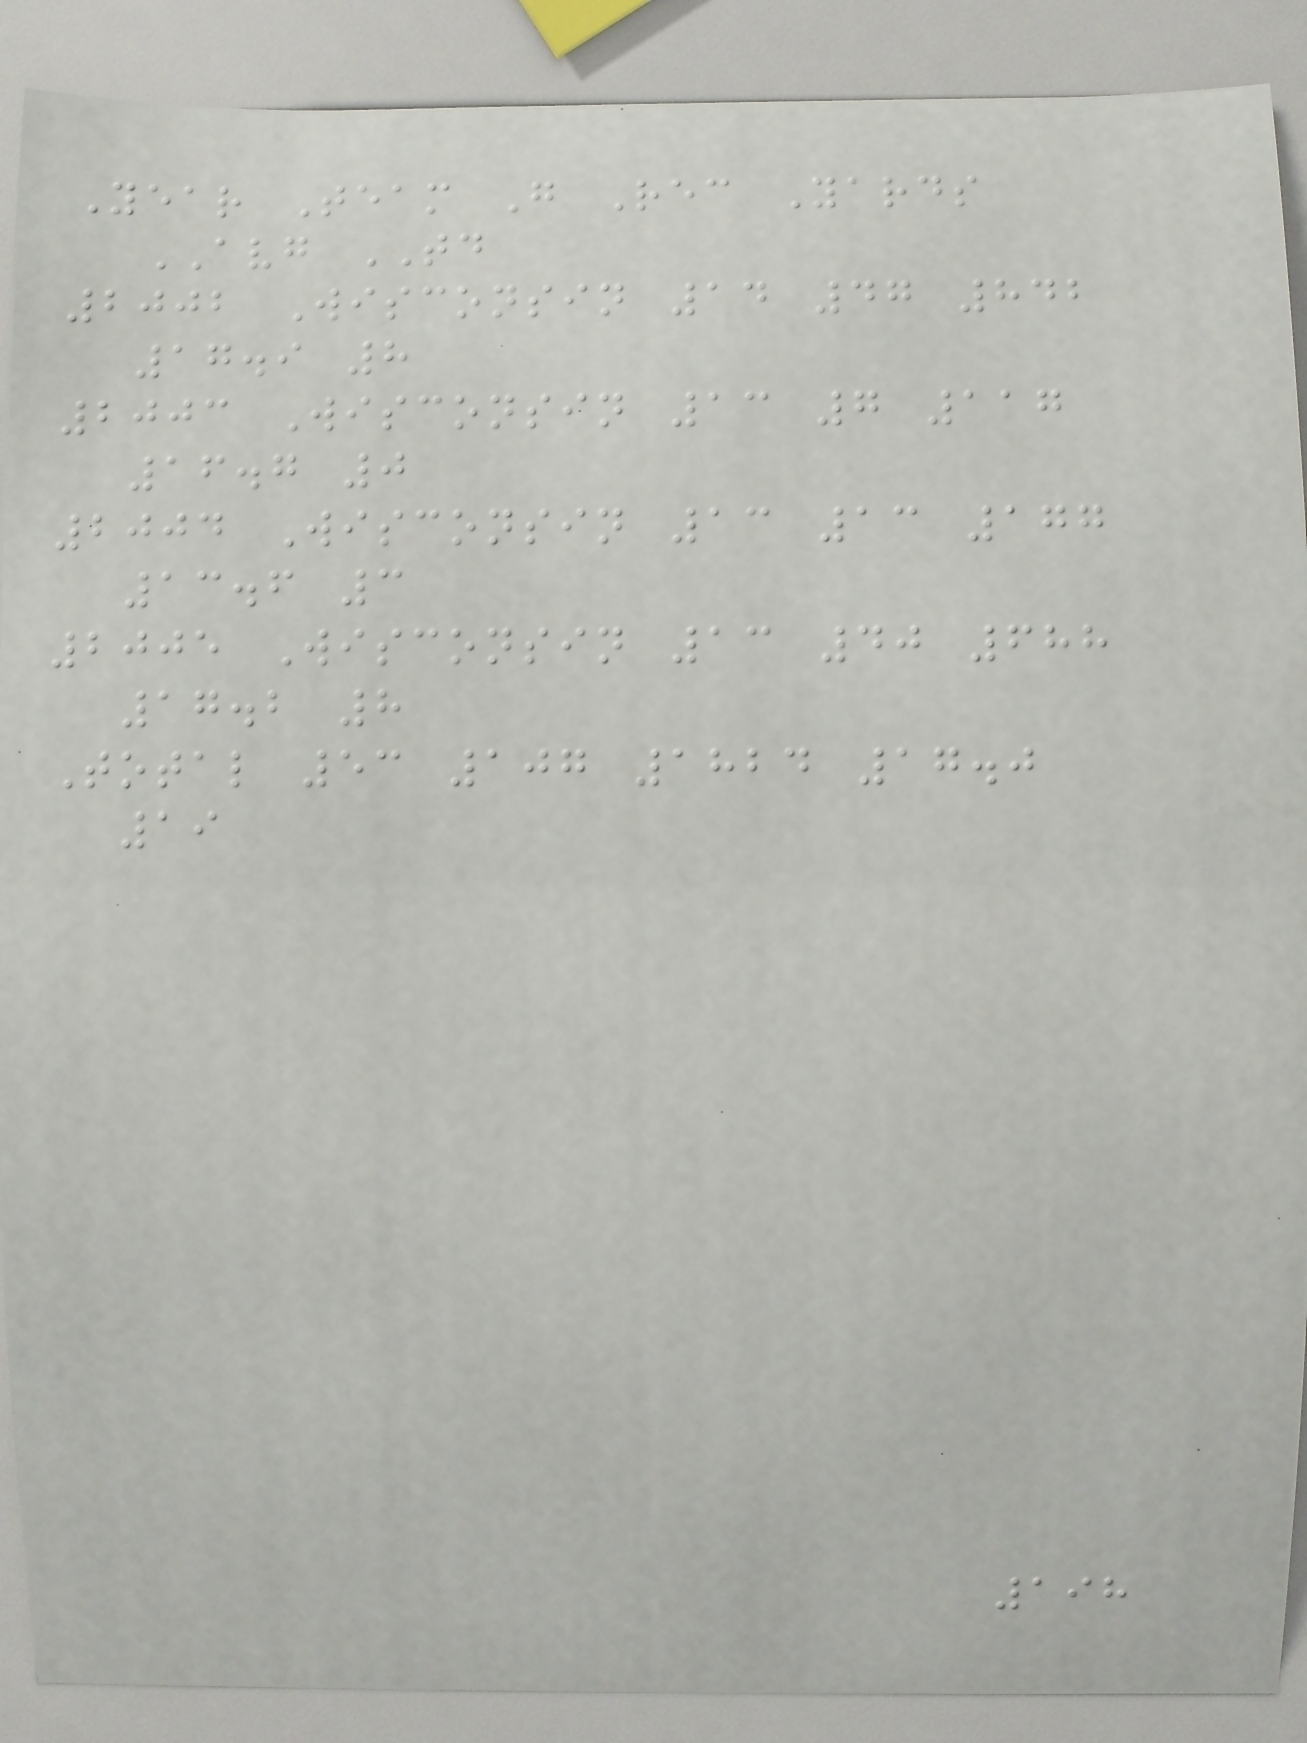Year Team G Rec Yards
AVG TD
2002 Wisconsin 14 47 842
17.9 8
2003 Wisconsin 13 7 117
16.7 0
2004 Wisconsin 13 13 177
13.6 3
2005 Wisconsin 13 40 688
17.2 8
Total 53 107 1824 17.0
19
198
